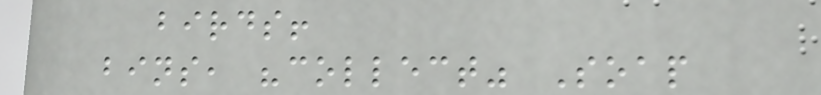birds!
bins, "collect" Soap
